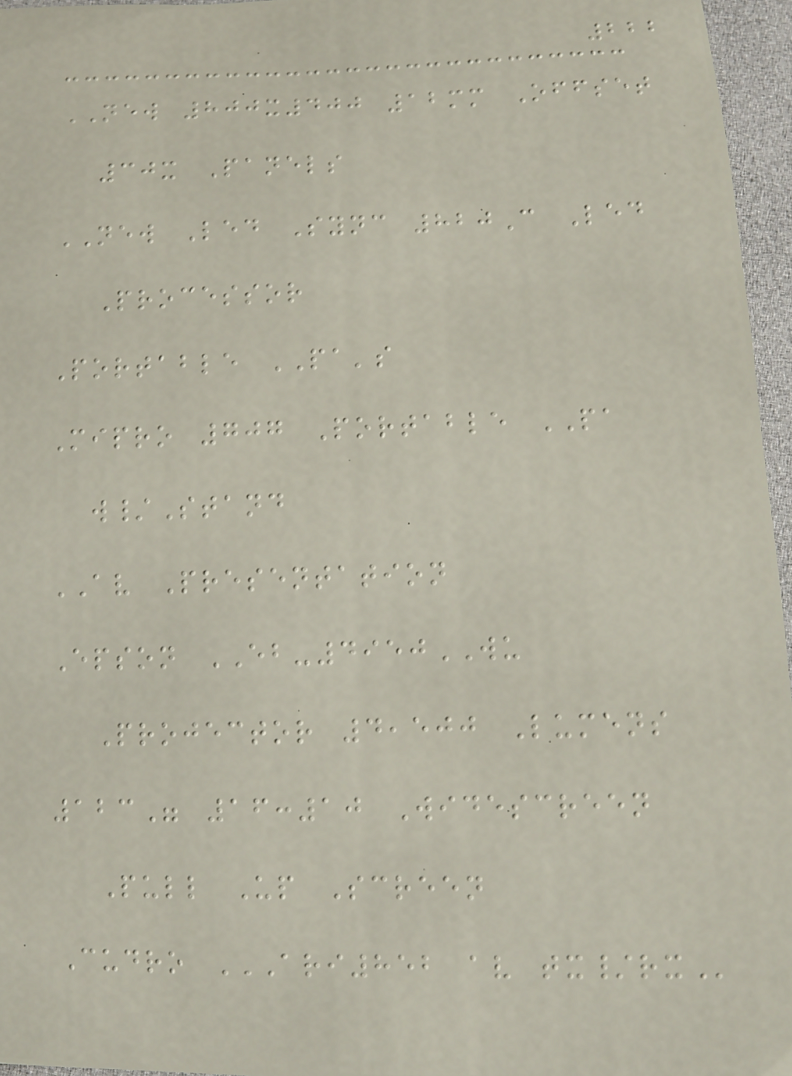222
NEW 800x400 12mm Offset
30x Panels
NEW Led Sync 820C Led
Processor
Portable PA's
Mipro 707 Portable PA
w/Stand
AV Presentation
Epson EB-4950WU
Projector 4,500 Lumens
123" 16:10 Widescreen
Pull Up Screen
Cudro ARI852 AV TX/RX
